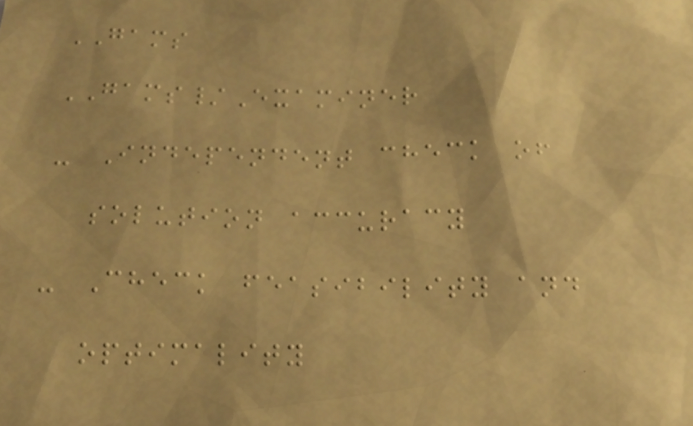GAMS
GAMS/Examiner
- Independent check of
solution accuracy
- Check feasibility and
optimality
